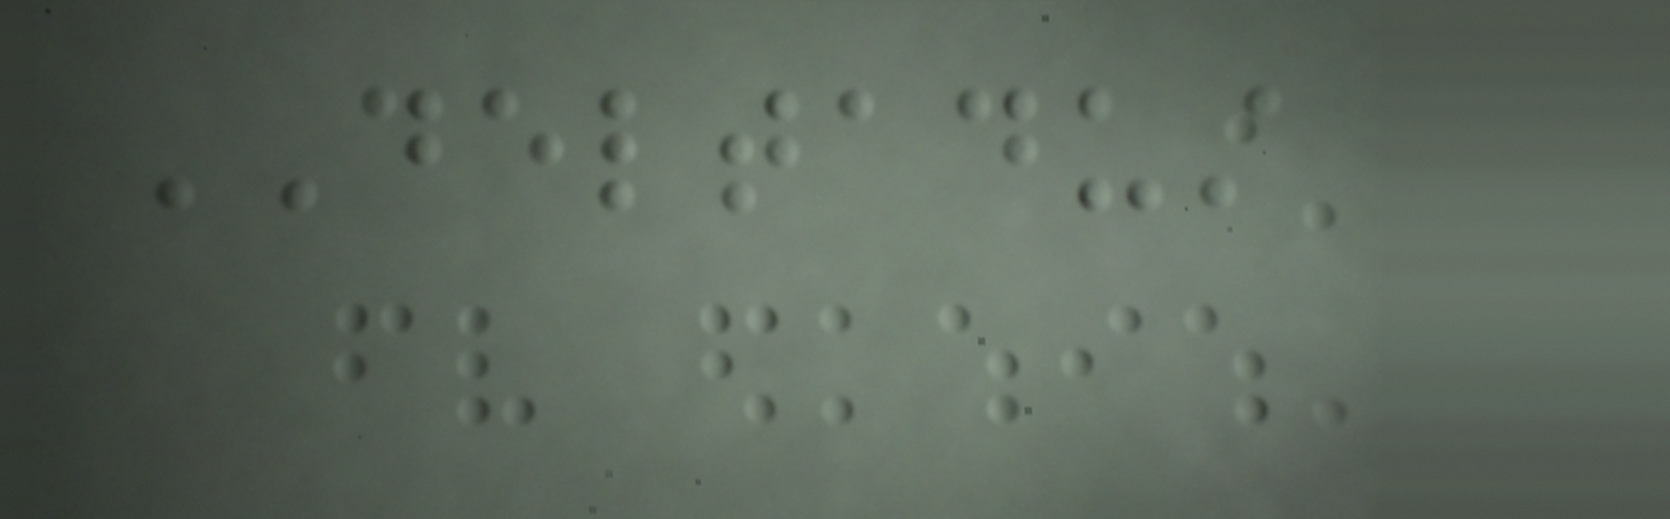DELTADUST
